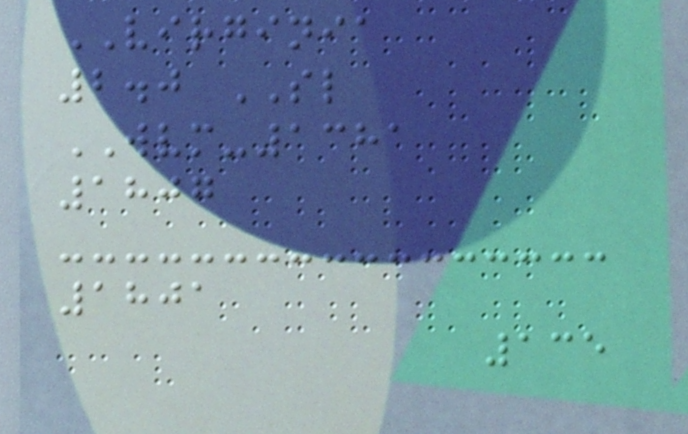VIRGINIA
2.0 SL
WVM-1381
1807
1801
135
